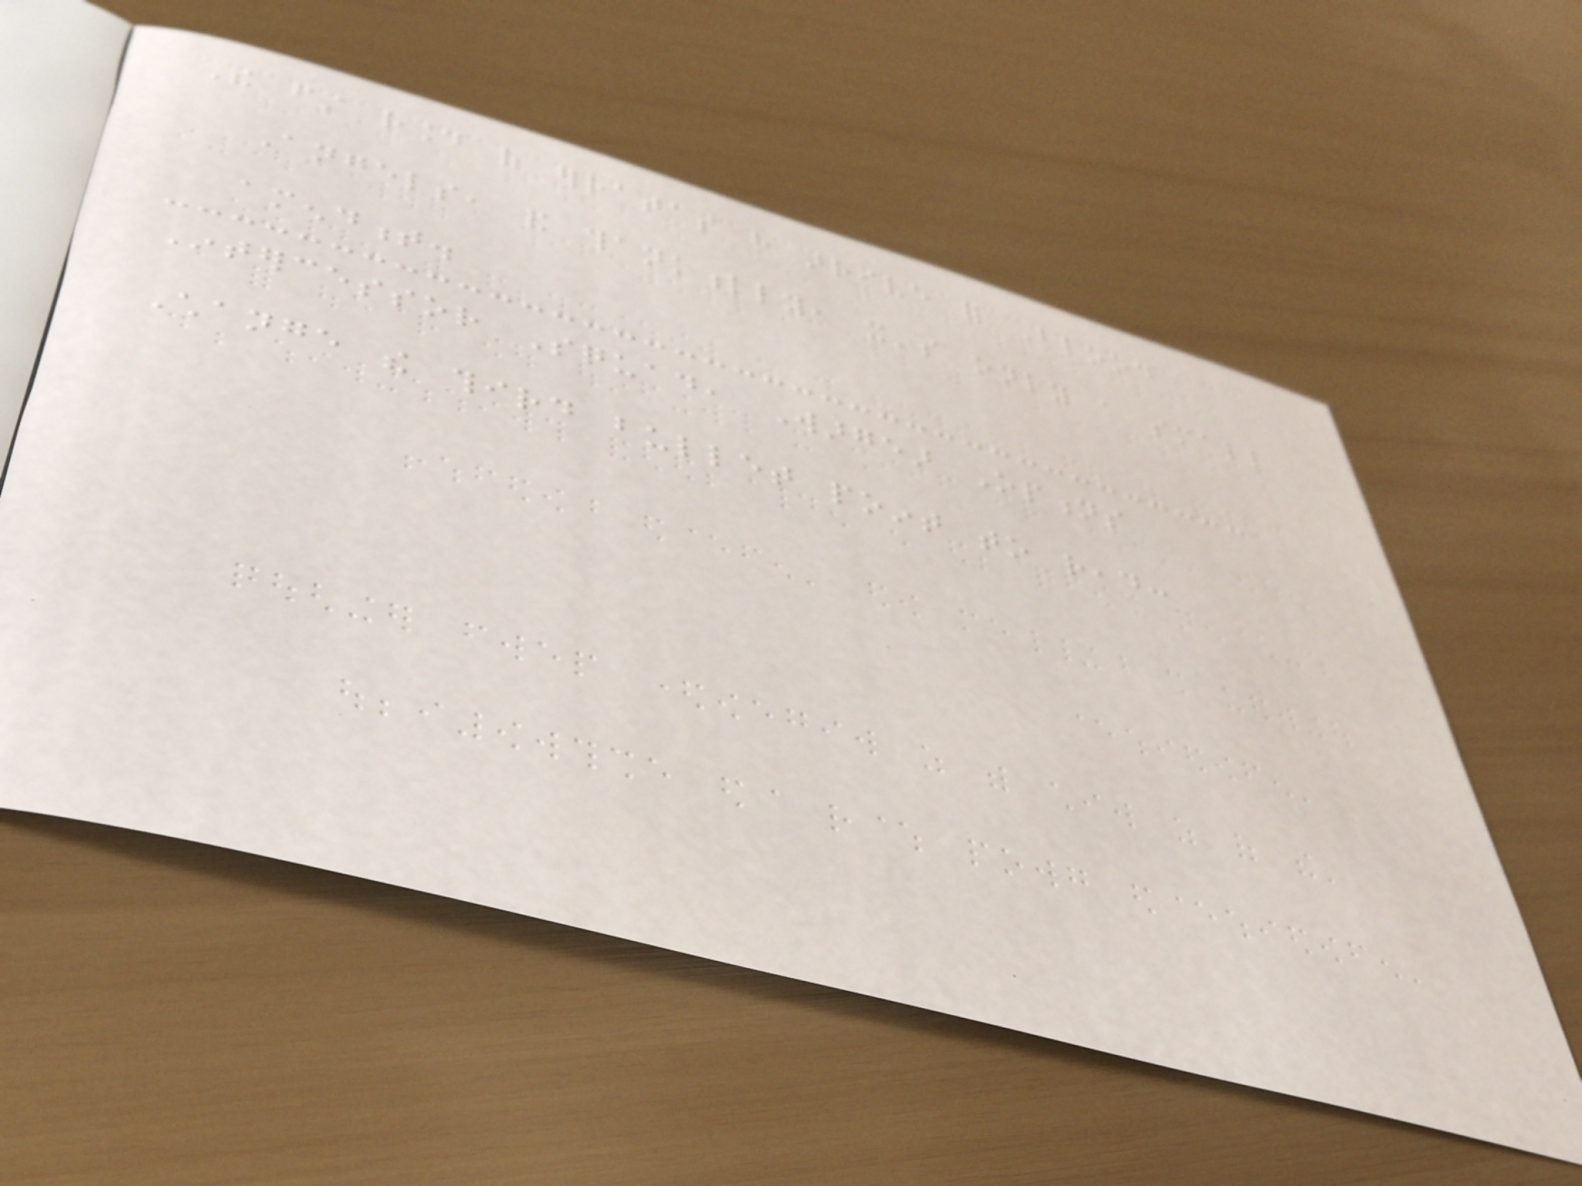The first round of erratas have arrive for Blood
Angels, and thankfully, it's only a small
amendment.
Intercessor Squad, Wargear Options
Change the third bullet point to read:
